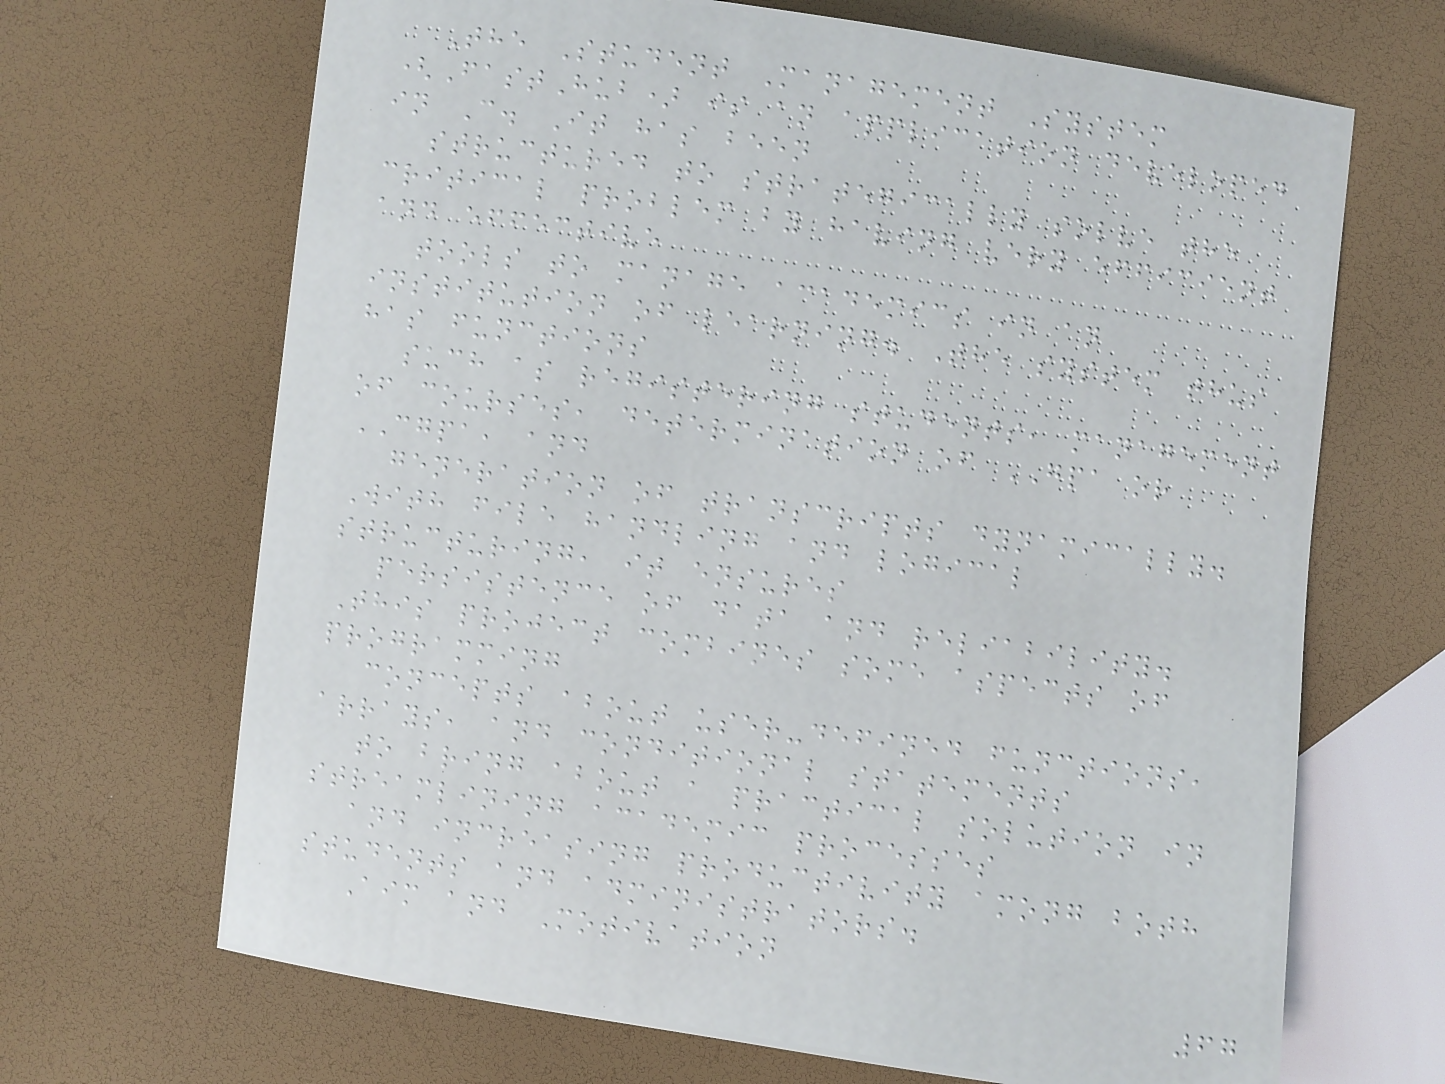The Student Management System
(FastHub) is an application developed
in C. It has been
structured to strategically solve the
critical problem by having very efficient
and effective
tools to manage academics in an
institution of learning. The system thus
has functions
such as registering students, management
of courses, determination of GPA or
CGPA, and
generation of transcripts dynamically.
With file handling and logical
structuring, it ensures
persistence of data and reliability.
This project combines some aspects of
programming
concepts about user-defined functions,
arrays, and conditional statements
to bring about a practical solution in
streamlining academic processes
and increasing productivity among both
students and administrators.
Aim and Motivation
67
